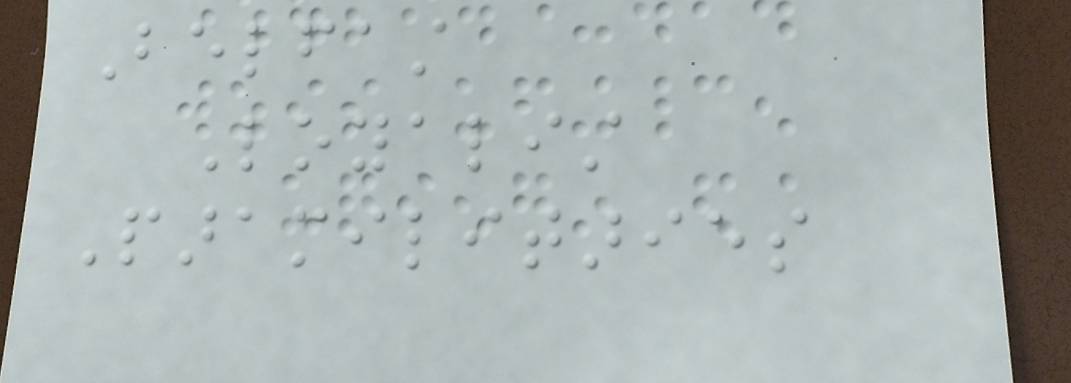Belfast
Loyalist
Paramilitaries
